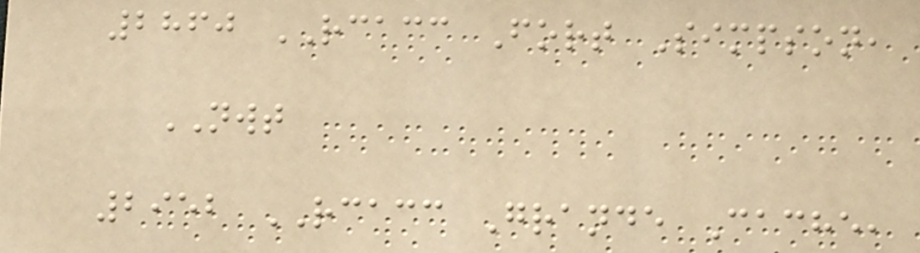2860 RCACC Fort Simpson,
NWT
2952 RCACC Grande Cache,
